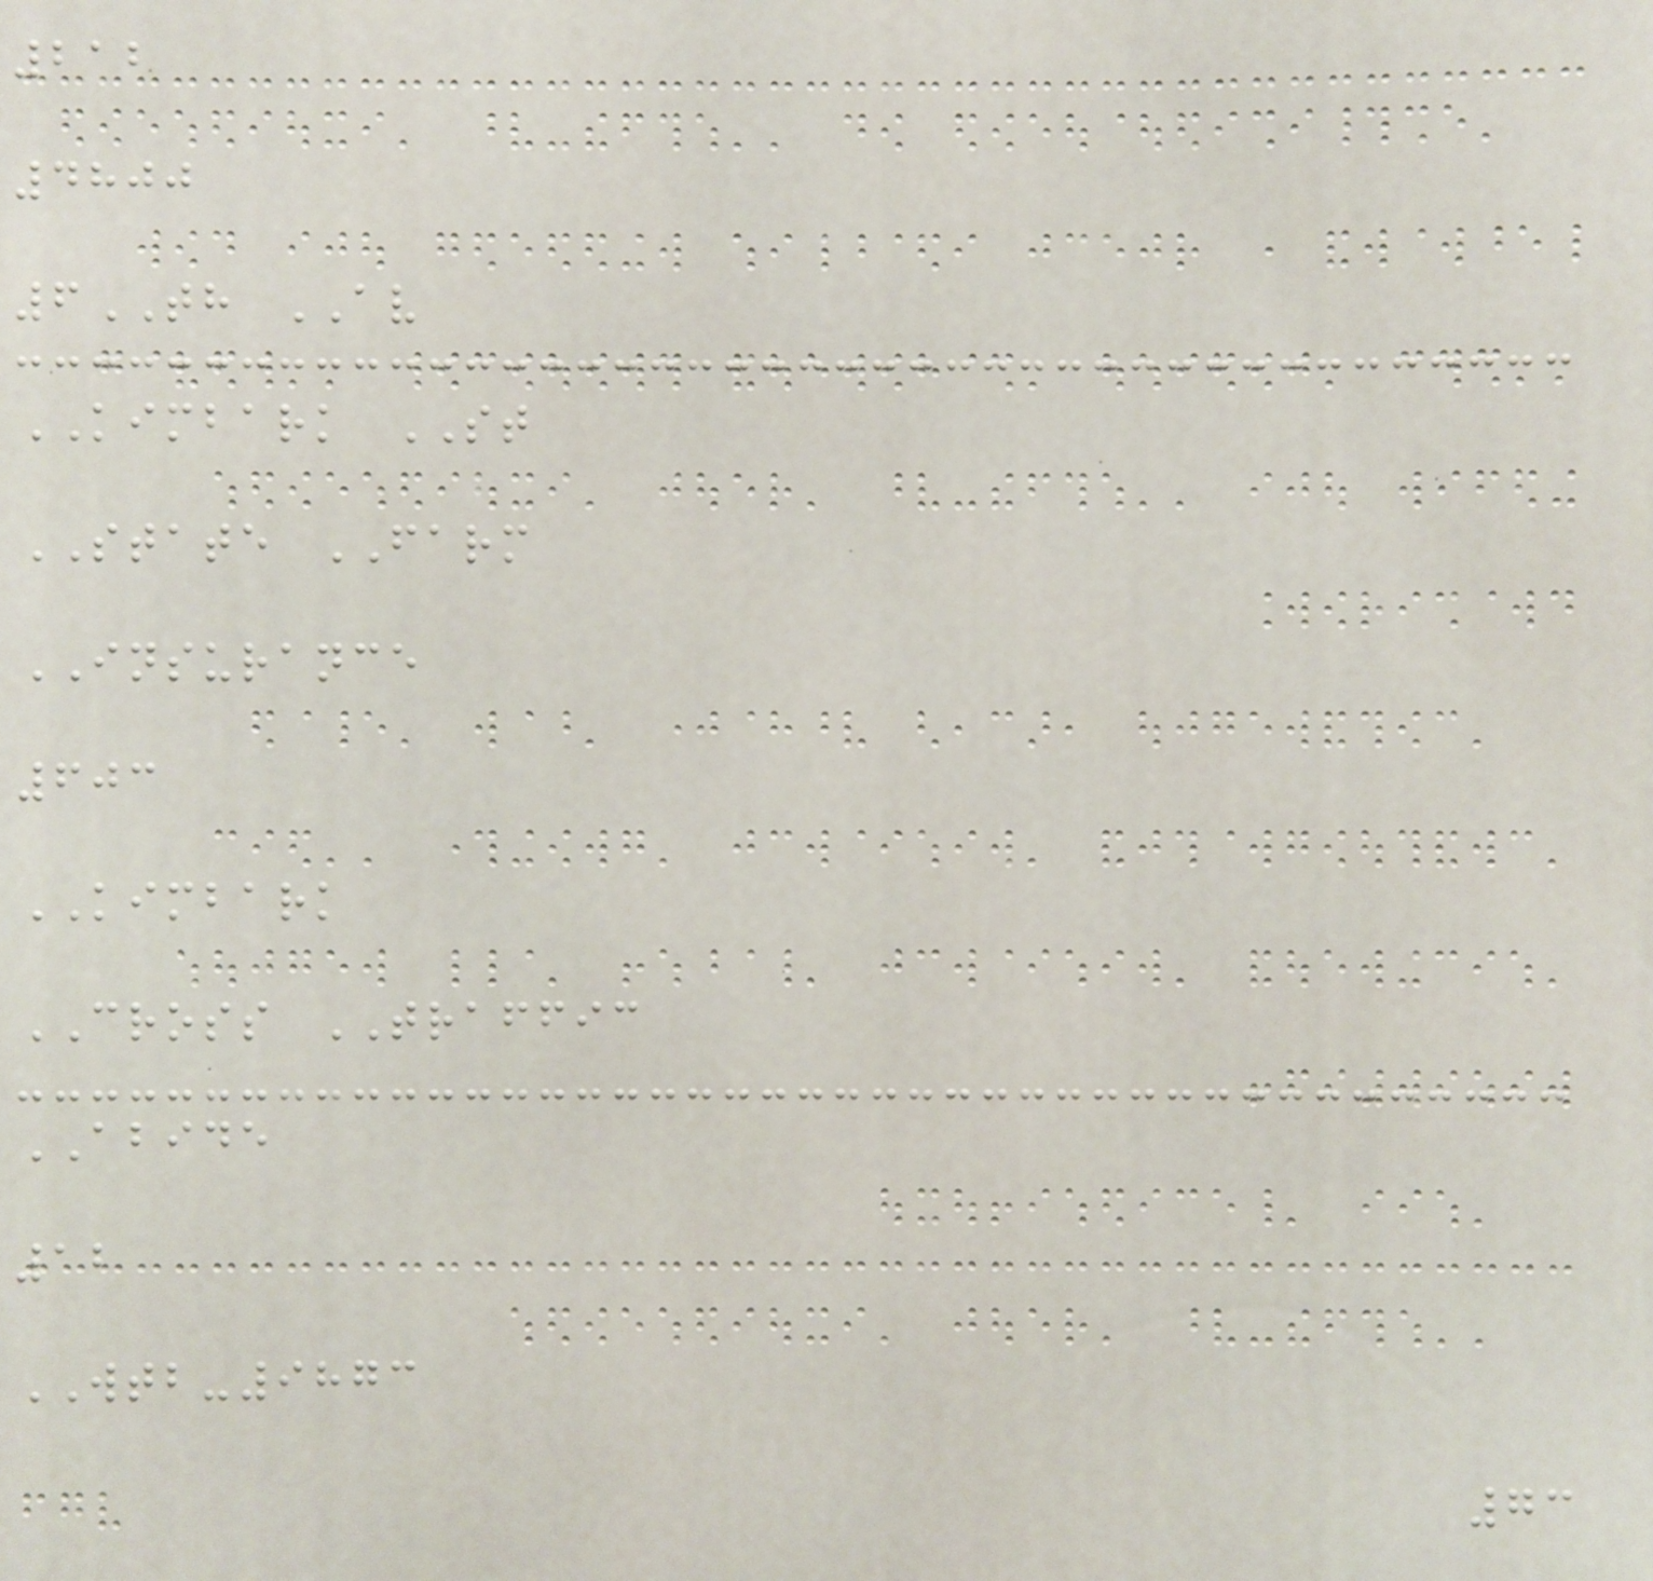212
4800
6TH AV
KIMBARK ST
STATE FARM
INSURANCE
603
KIMBARK
CROSS TRAFFIC
ABIDE
12
WTB-9873
73
